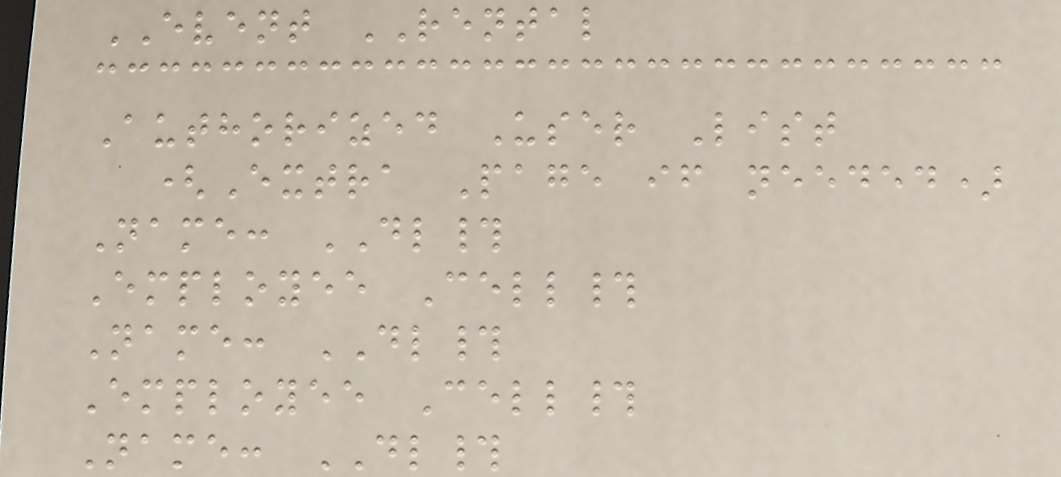EVENT RENTAL
Authorized User List
(Extra Page if needed)
Name: DL#
Employee Cell#
Name: DL#
Employee Cell#
Name: DL#
